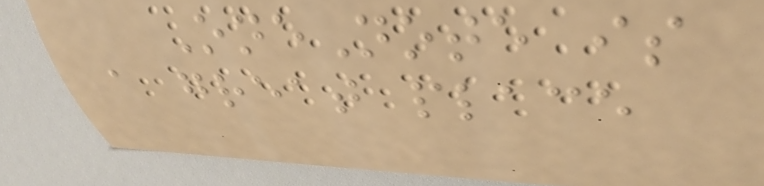OneNote is
a great place
